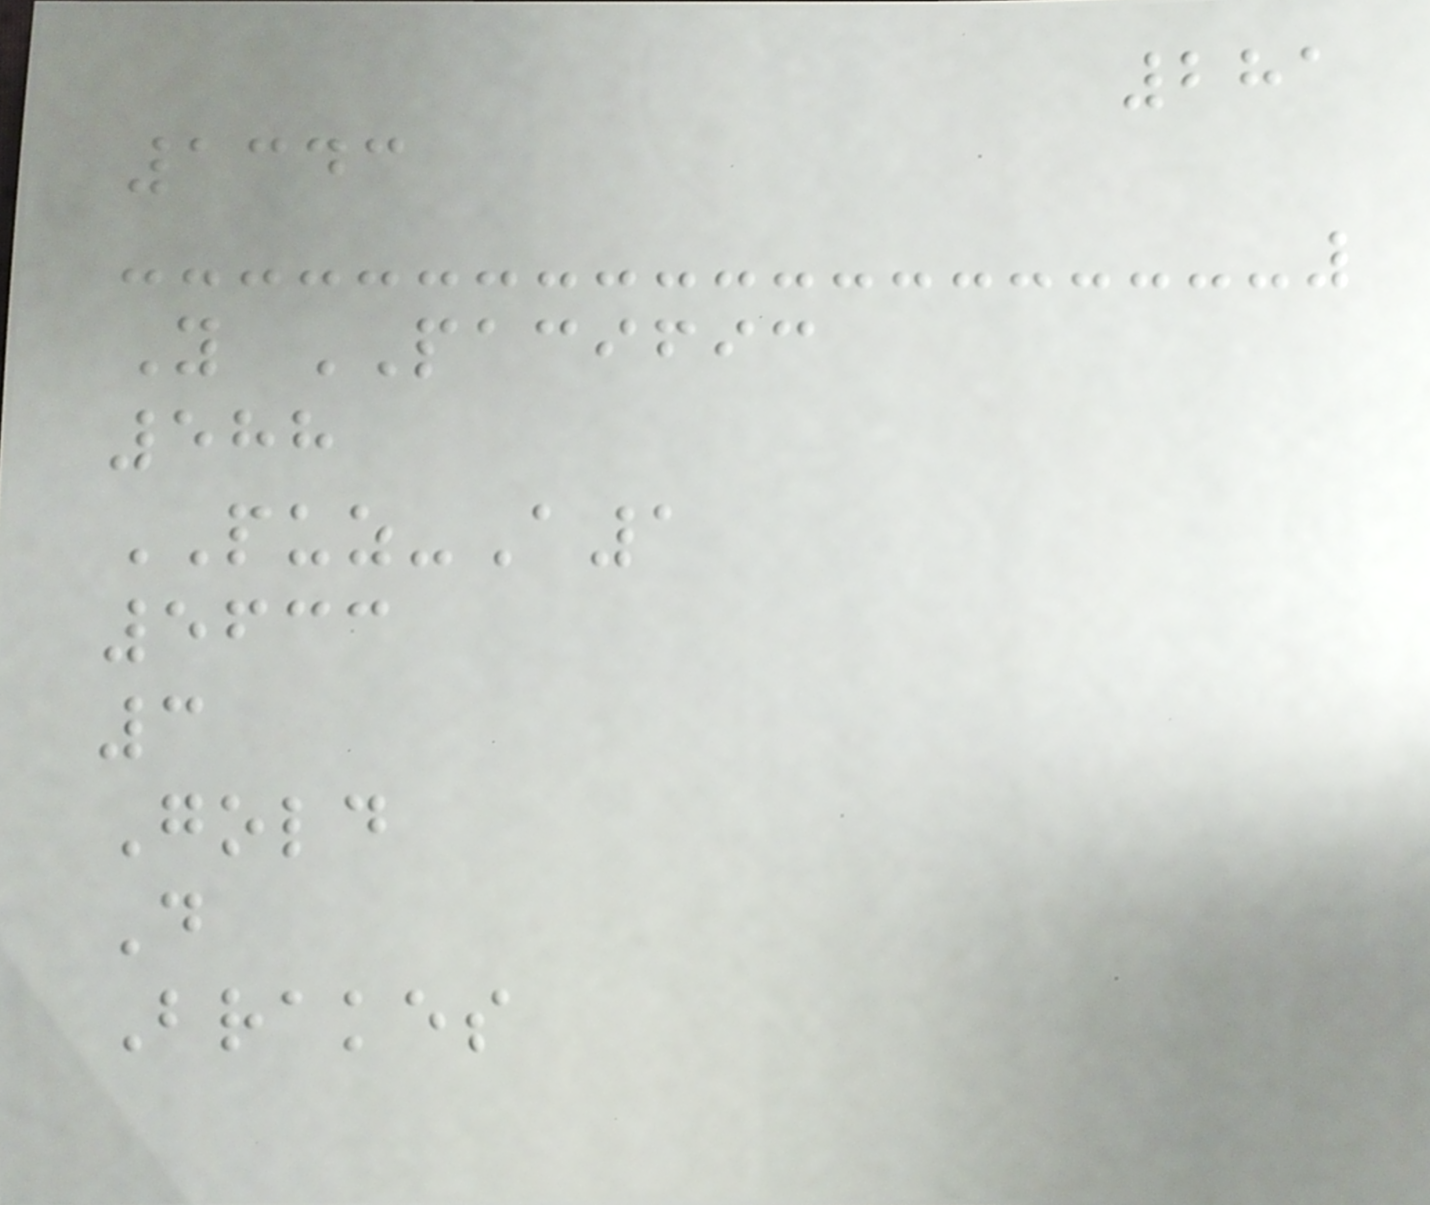281
1343
Y PACIFIC
588
PUZ-A1
5633
3
Gold
D
Brakes
